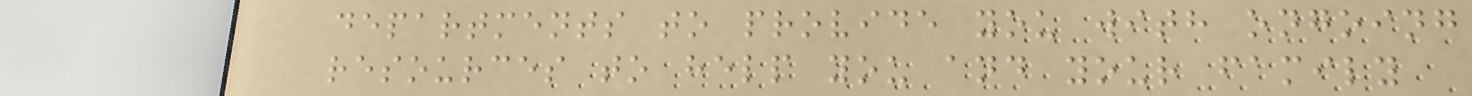departments to provide you with ongoing
resources to help you and your family
